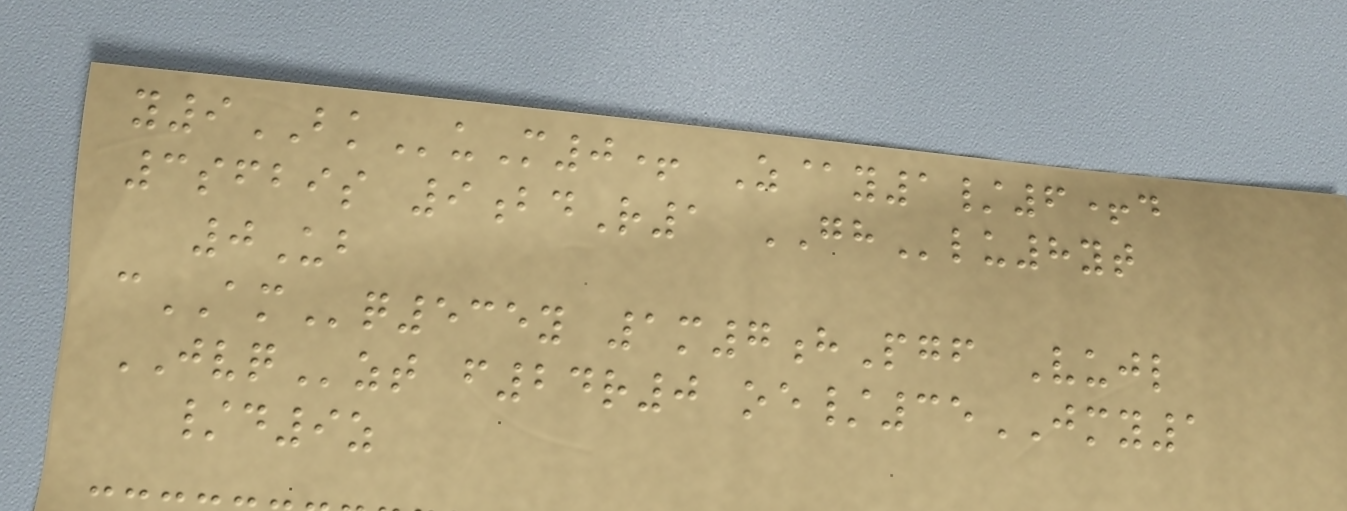y9BKuM0+ Z@y1/6+d
3sfbis 9bdR1 GHlu8yt
0Ub
cAMq535y 1m7hPgf Vujl
JVQzt f24r0 oe/35JMY1
/d9z
